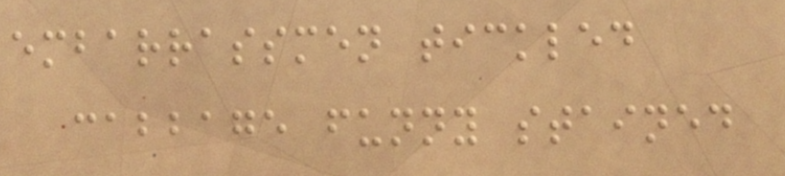embarrassmen tickled
cabbage funny stained
